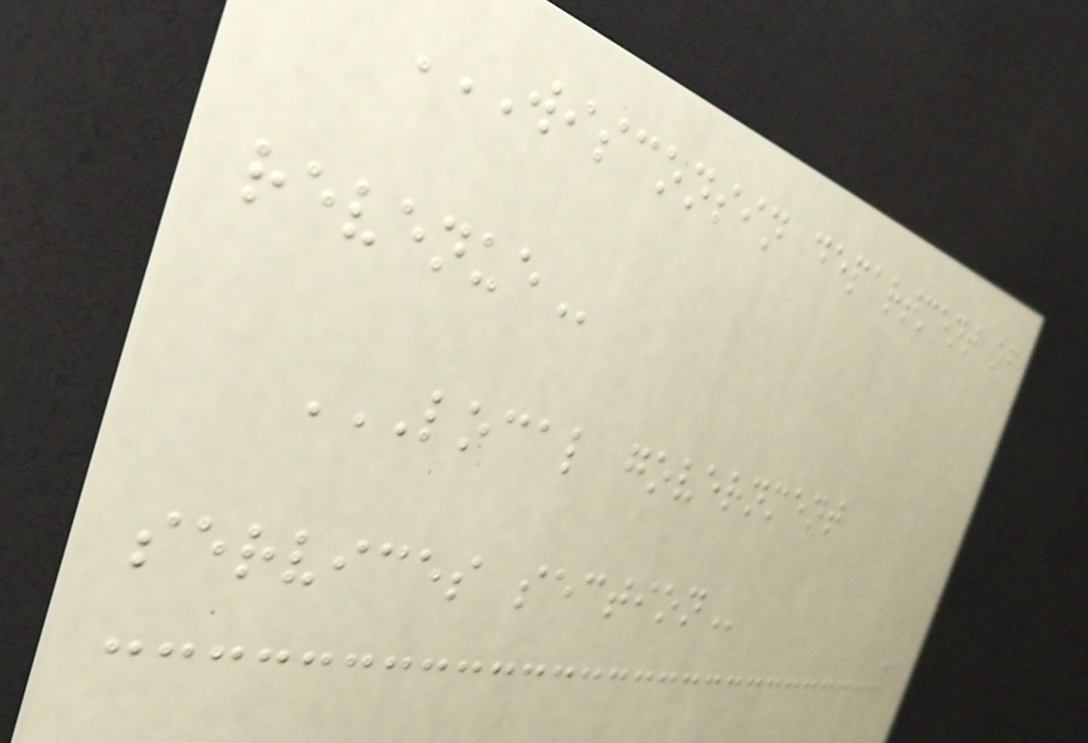WISCONSIN DEPARTMENT OF
REVENUE
LOCAL GOVERNMENT
SERVICES SECTION
